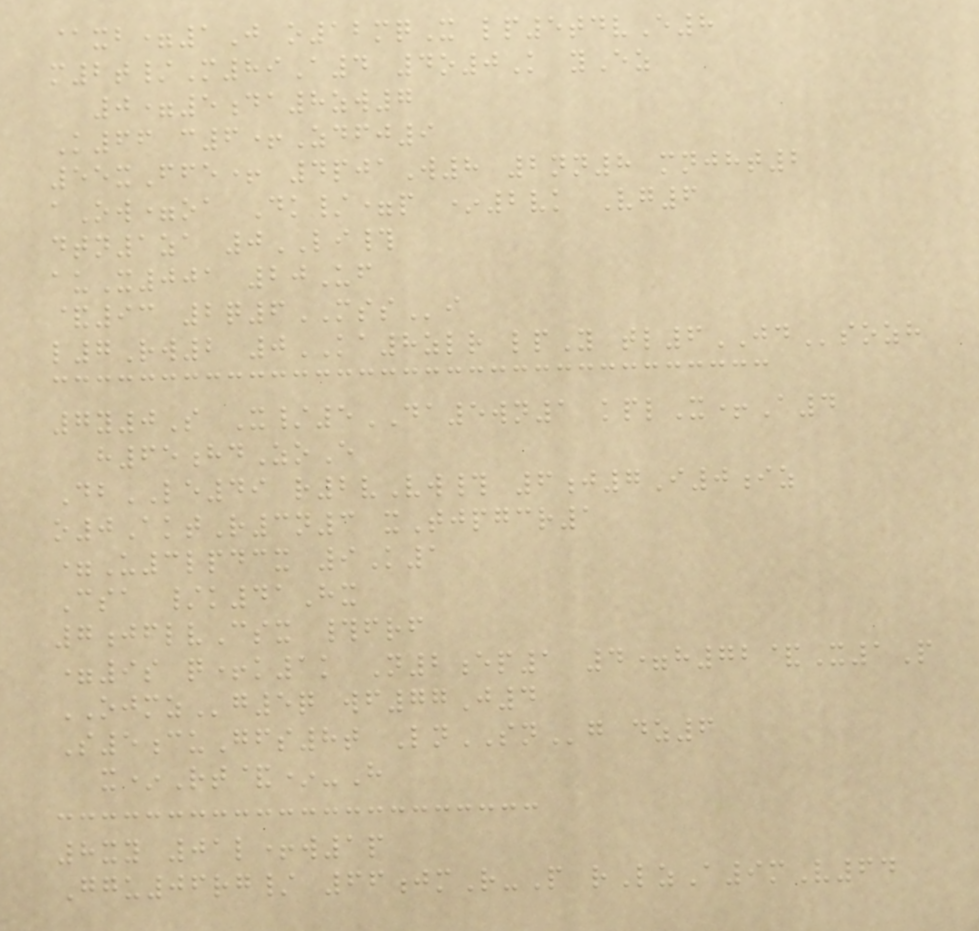@xb=1J o12mqX lp5tdvE8
m2t/M89A4 4o0K yEz
0=5da8zw7
K66 c6+Zdfj9
55xFfe+ 4pjaW8 2nn8 mnjht2
aOw=oa Dk/=p *2vk Vg6
dtn1za 0LI#
auX001 20Uf
&93 2q6MSSi
l7Rw2 0KA8zlr lpY tl6JDsozh
7y0S X/5DA5wn1 kplX+A4
h65hdZoE
DbLE49 r2vVw# 6j7I0iz
o0AktR3n3 xTjpgcr1
=U3lpdcx 9K1
Csa /k41Hx
7jflvCsx #frf
=9s q+k1k N2ep1 4=h72&X1P
OJMZg5q wf77J4
S5cuGfs8t LnSNg dz6
x*Rt&*-H
8xy 01l+w1p
Ggu06rg/ 66jmR-P rLzA9mV64
